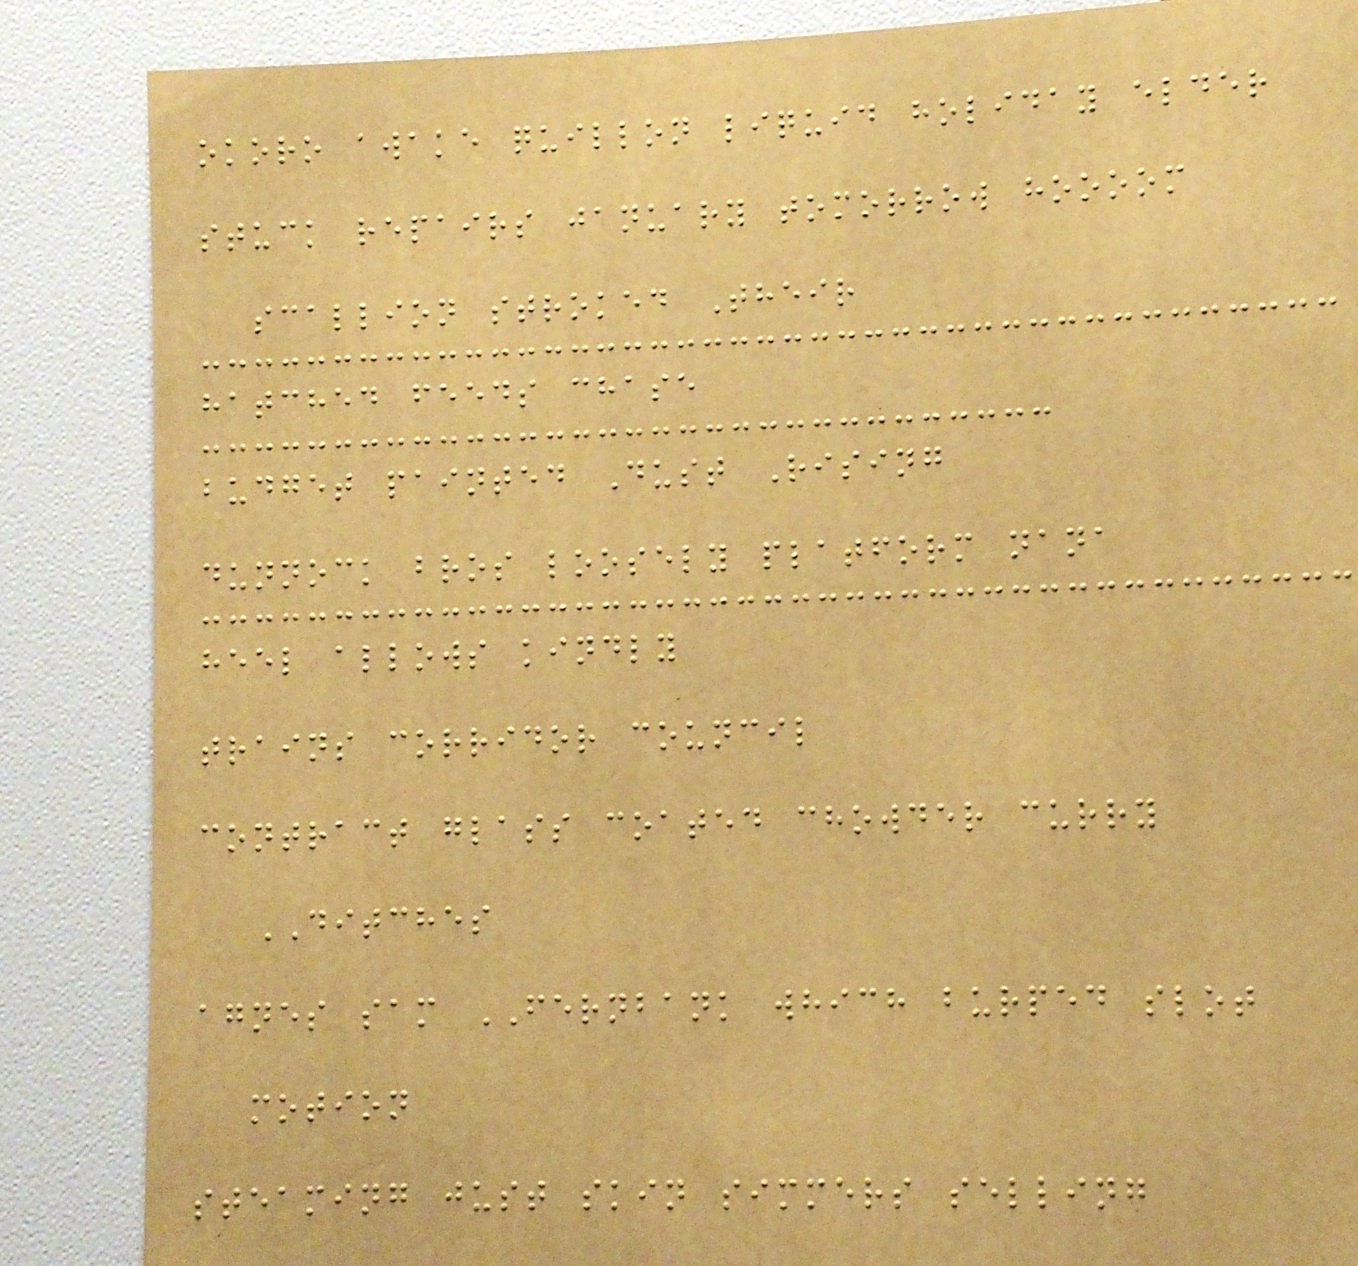okoro awake quillon liquid holiday elder
stuck repairs january tomorrow hoooom
scallion stroked Their
hatched feeds chase
budget painted Dust Rising
dunnock bros loosely platform nana
heel allows kindly
trains corridor council
contract glass coated chowder curry
DITCHES
agnes sam FERNBANK which burped slot
motion
steaming just skin simmers selling
